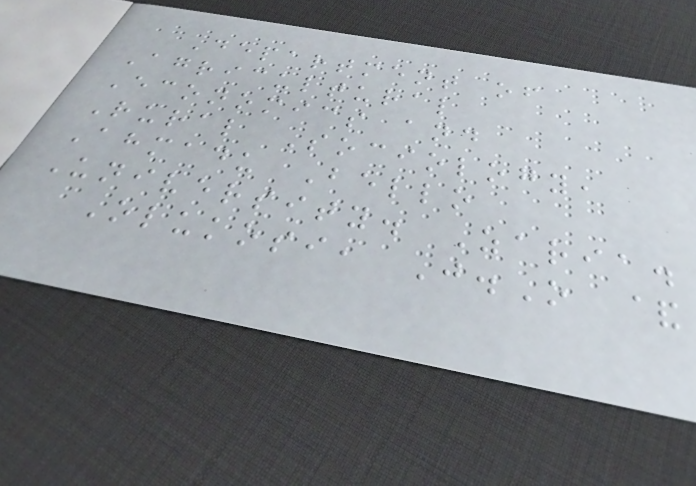Department of
Agricultural
Economics and
Rural Sociology,
Ahmadu Bello
University. Zaria.
Olukosi, J.O &
